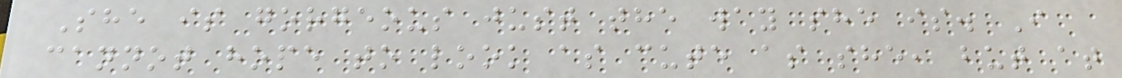She is gorgeous just the way she is. I
cannot hope to look as cute as she, but at
